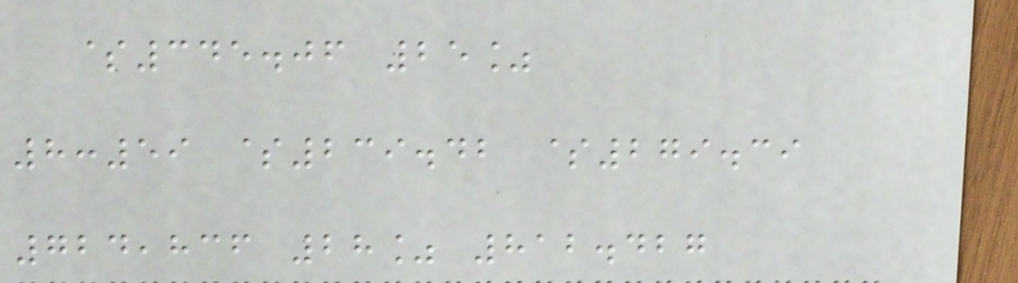$345.06 25%
8:59 $239.42 $279.39
724,836 28% 812.427
